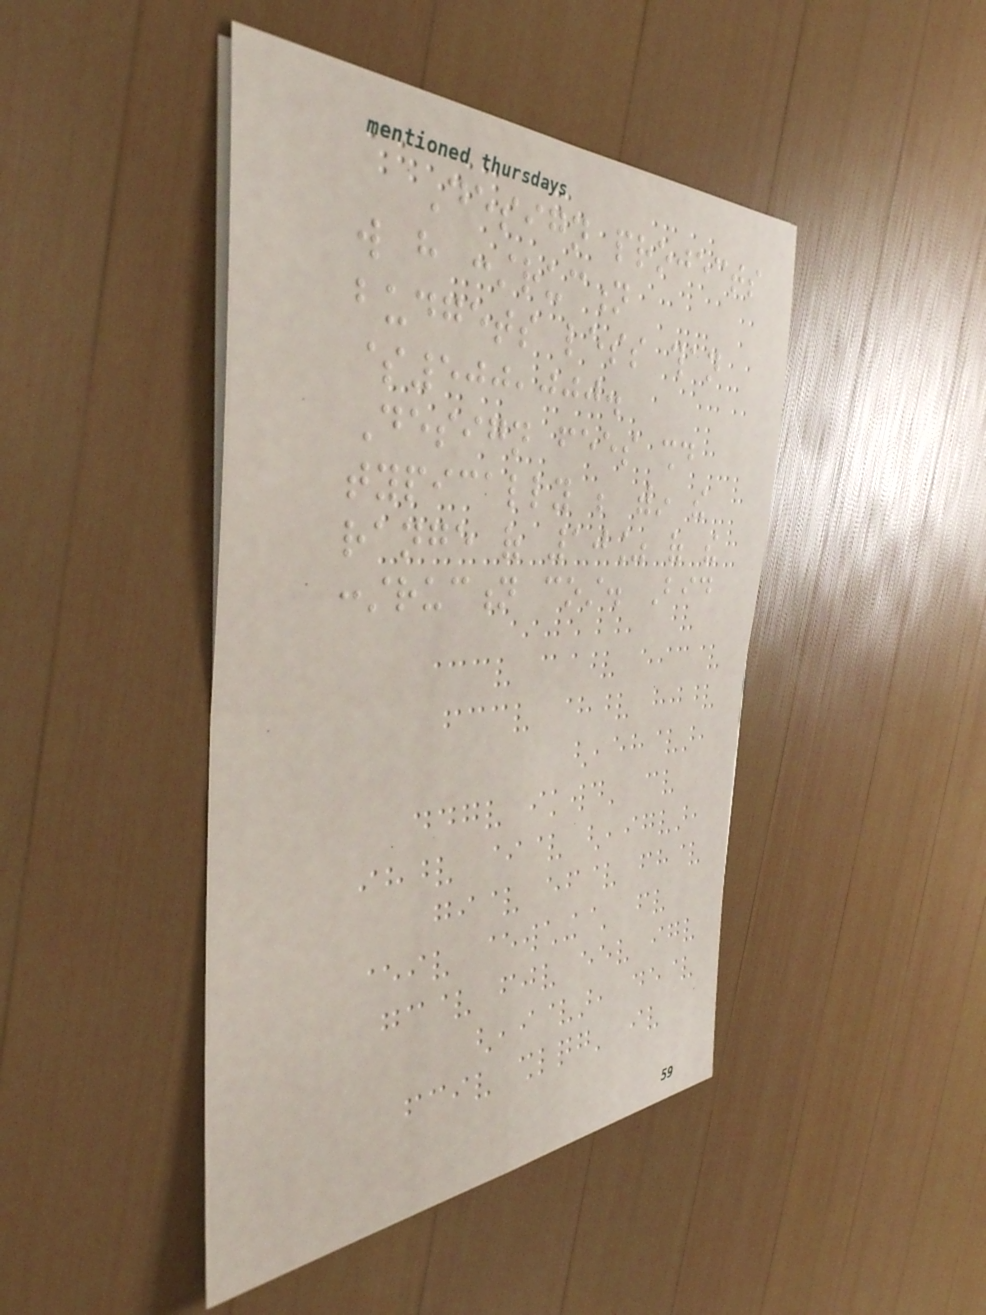Design projects
will have construction
budgets less than
$500,000.
Design fees should
typically be within the
range of 10% of the
construction cost. Bid
